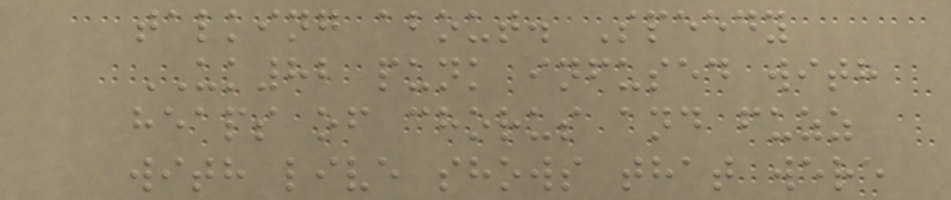talking about. Speedy
UK82 punk infused with
heaps of chorus and fuzz
with live shows that were
